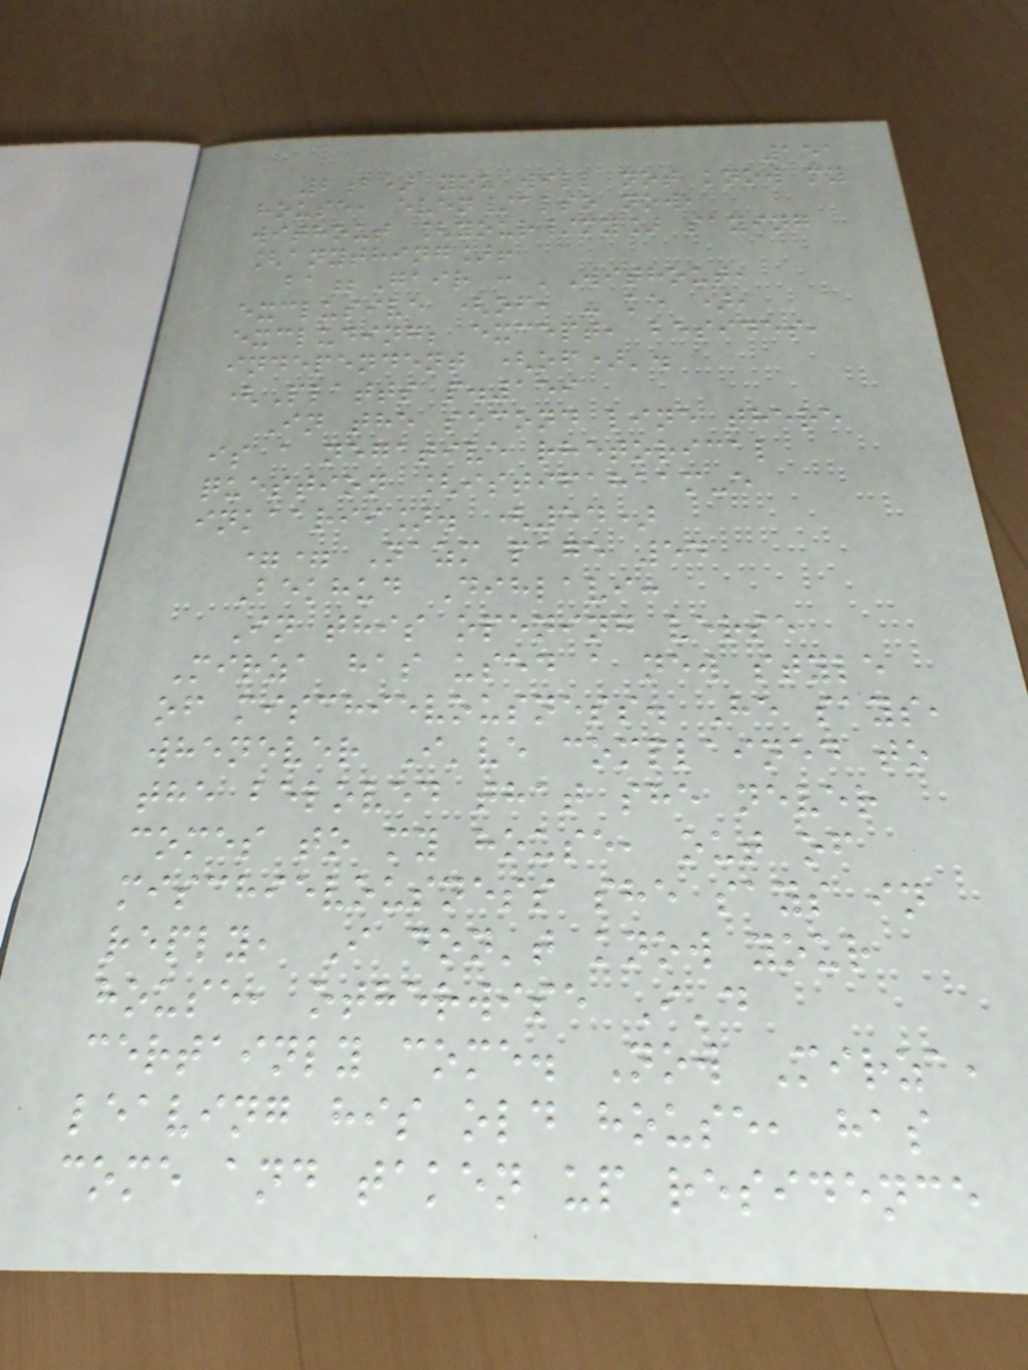151
2b) you will not know my
house, even/also now,
without [your/my] saying
[anything]!
ba;Gair : 'Without,
exclusive (of, - ke ),
excluding; except, besides,
independent (of)'.
(Platts p.159
In the second line there
is a negative rhetorical
question [istifahaam-e
inkaarii]. (54)
== Nazm page 54
Bekhud Dihlavi:
In this opening verse
Mirza has used a new style
of mischievousness. He says,
whenever I've complained to
the beloved that she never
comes to my house, out of
mischievousness she says in
reply, I don't know your
house, otherwise I'd
certainly come. Now Mirza,
leaving his old house, has
come and taken up residence
